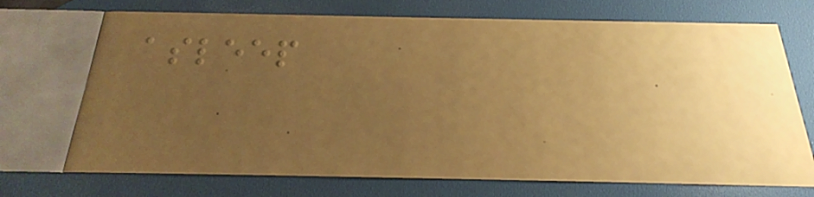asleep
